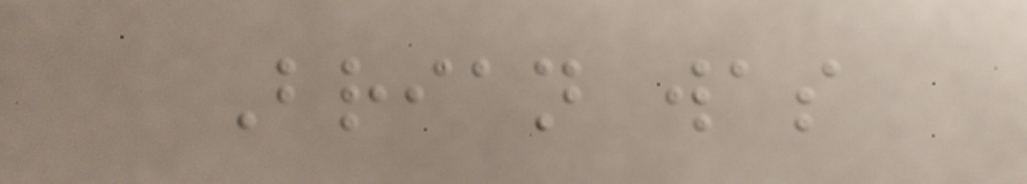Brian was
